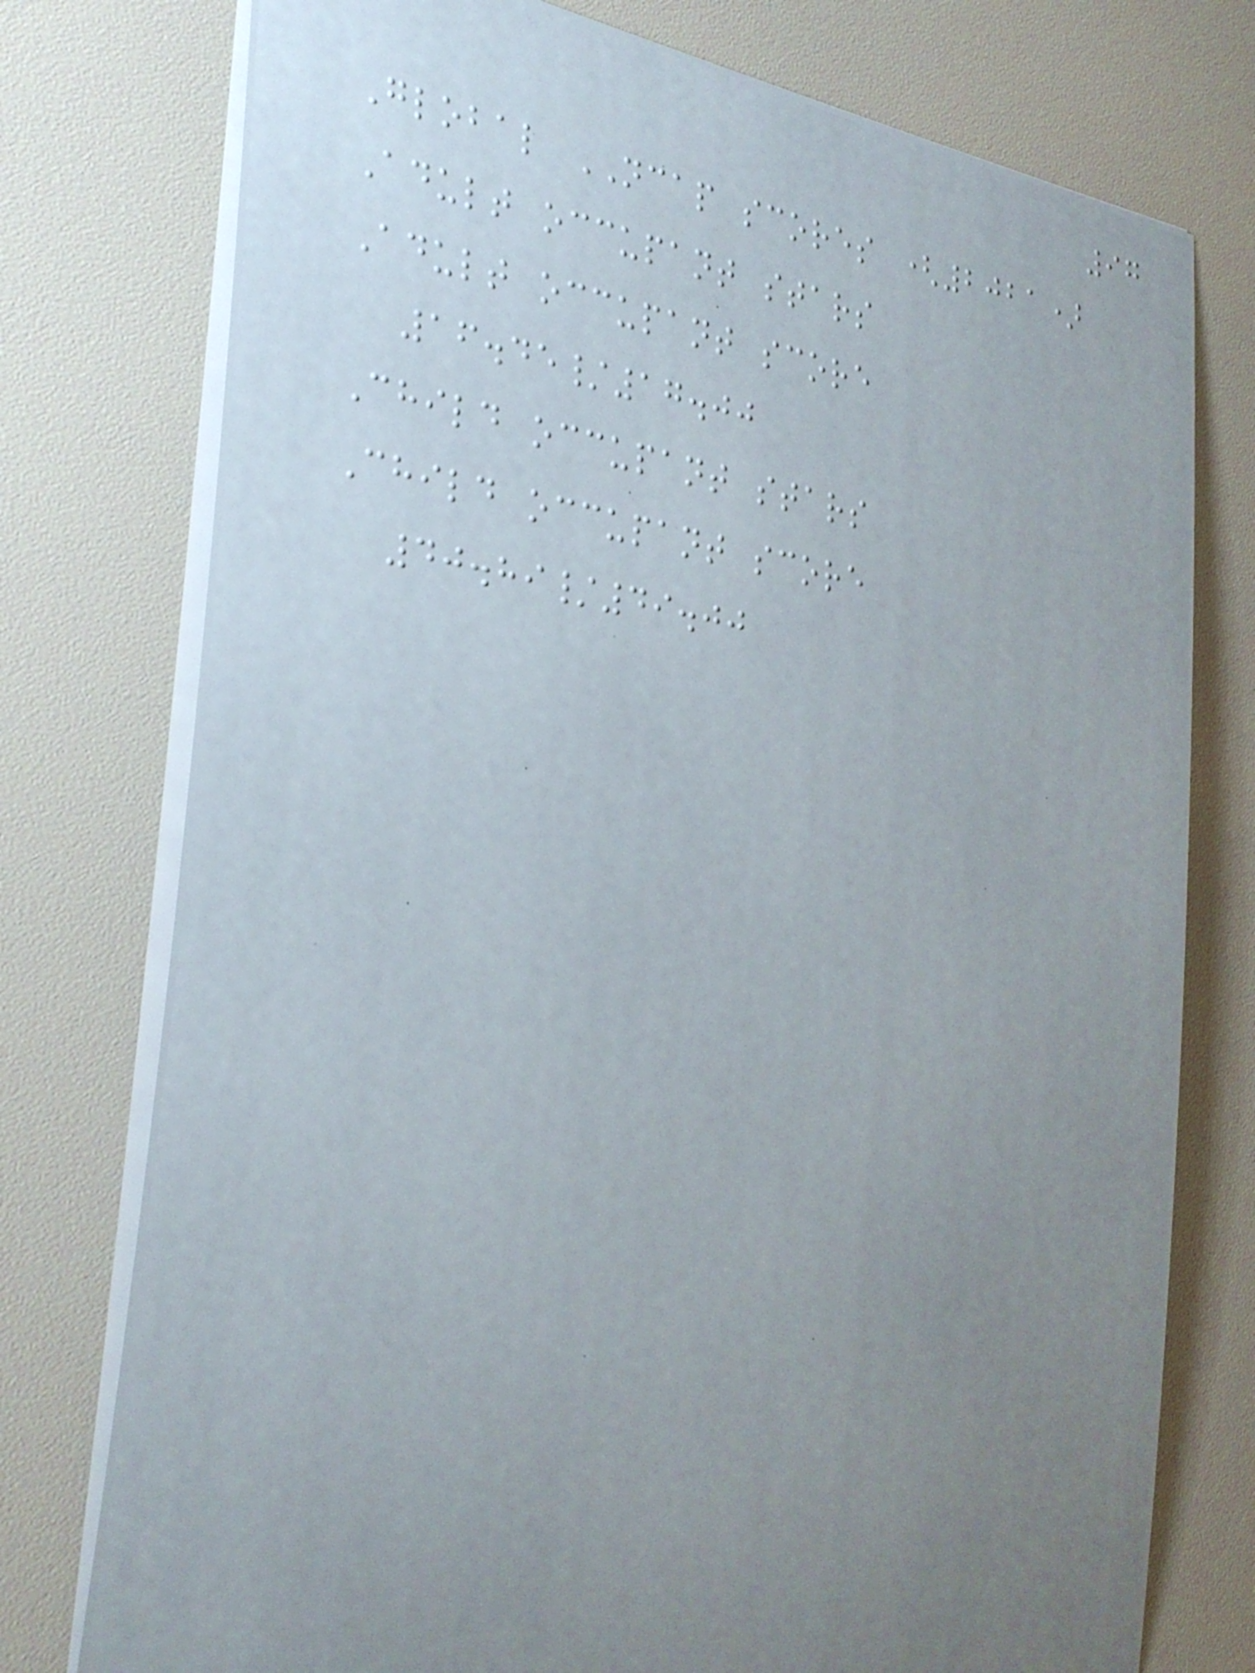97
Global NCAP scores (2021)
Adult occupant stars
Adult occupant score
16.45/17.00
Child occupant stars
Child occupant score
40.89/49.00
